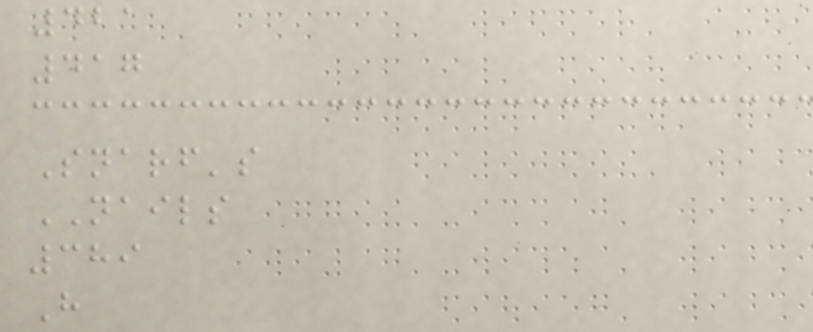421
417
Snarf's
NAILS
389
H
